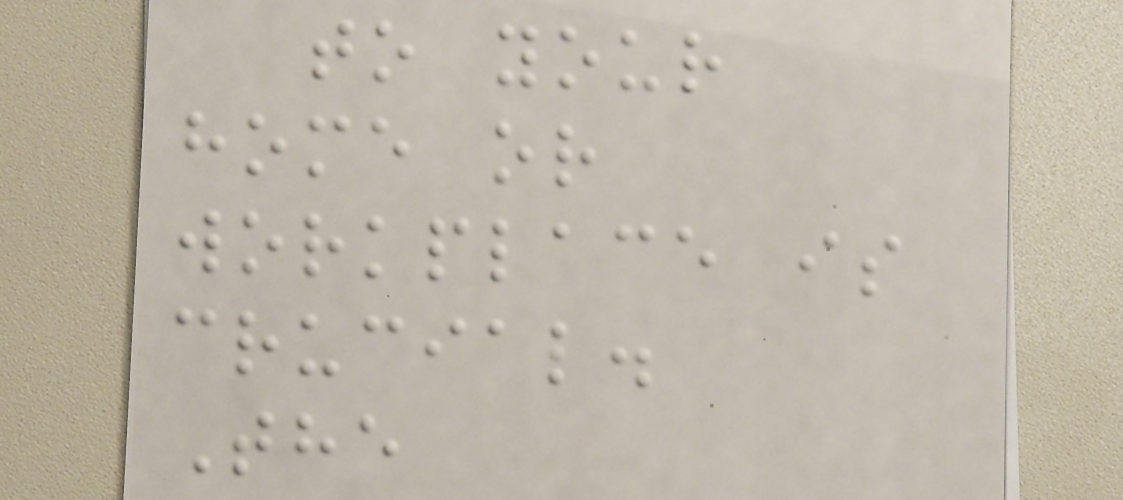to your
home or
workplace is
crucial.
The
